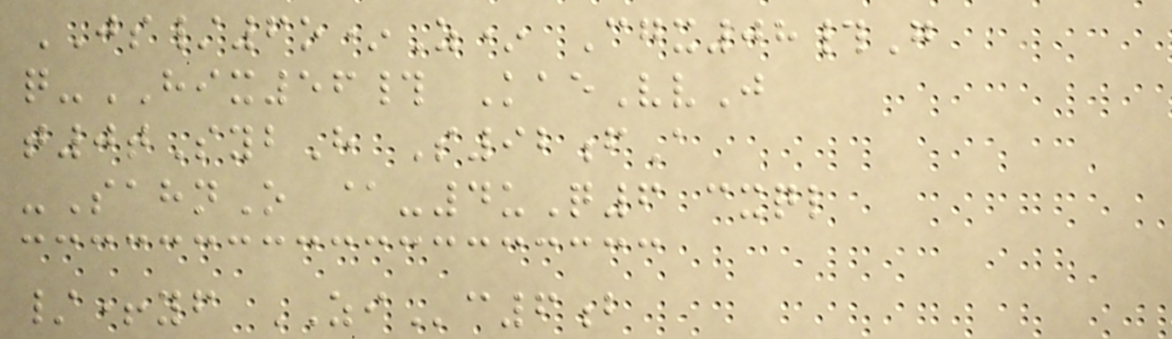JS/6o*Z* Cgx08#G
q-HIX56# KaeVvJ
t0tSybH S92fA
-SahnO @-4uQ6 cxql
/+yf ZIc6b
